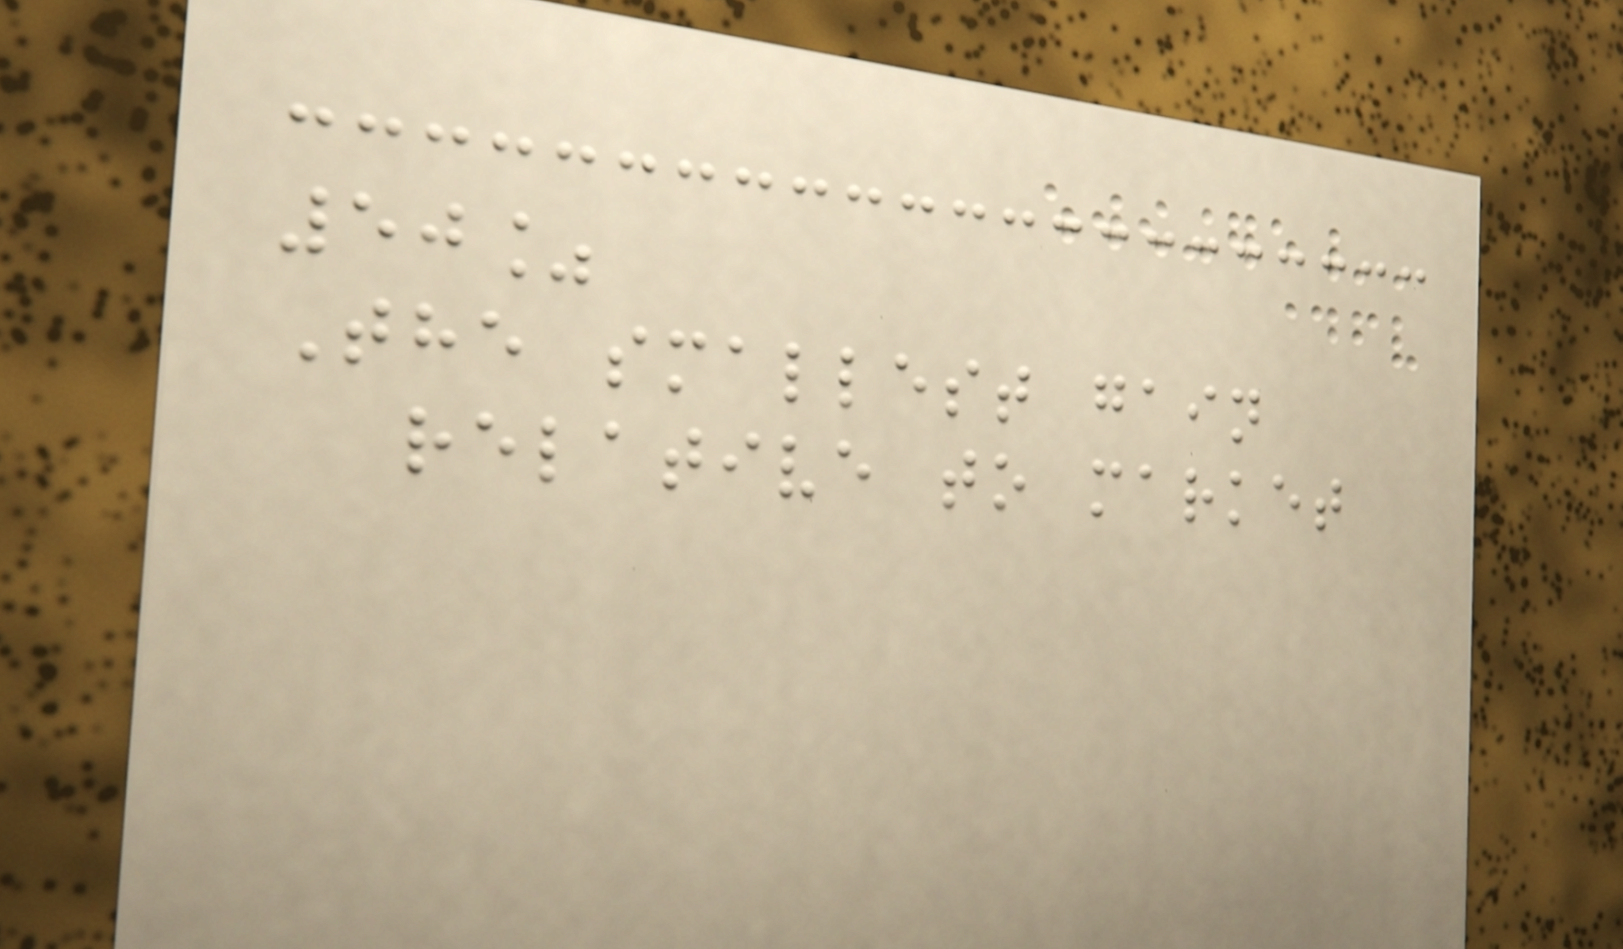50%
The smallest gain
relative to market
